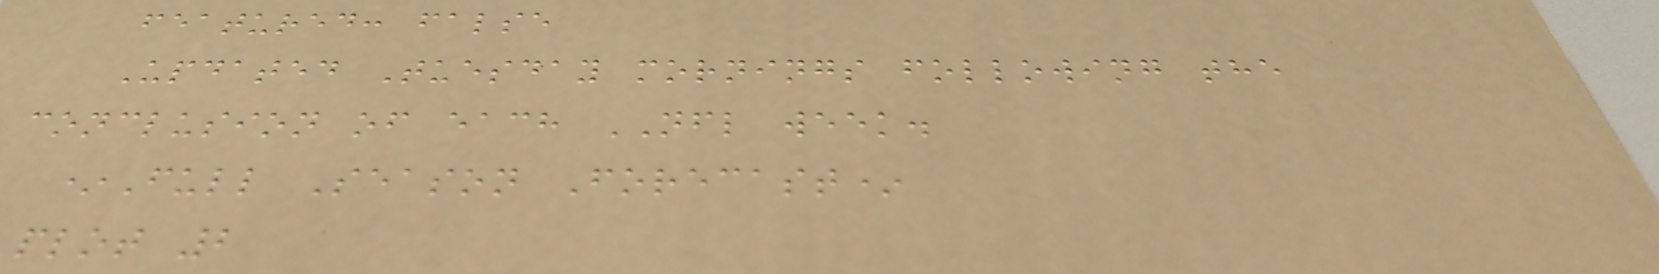featured: false
Updated Tuesday mornings following the
conclusion of each NFL week.
*Full Season Forecast*
plot 2
